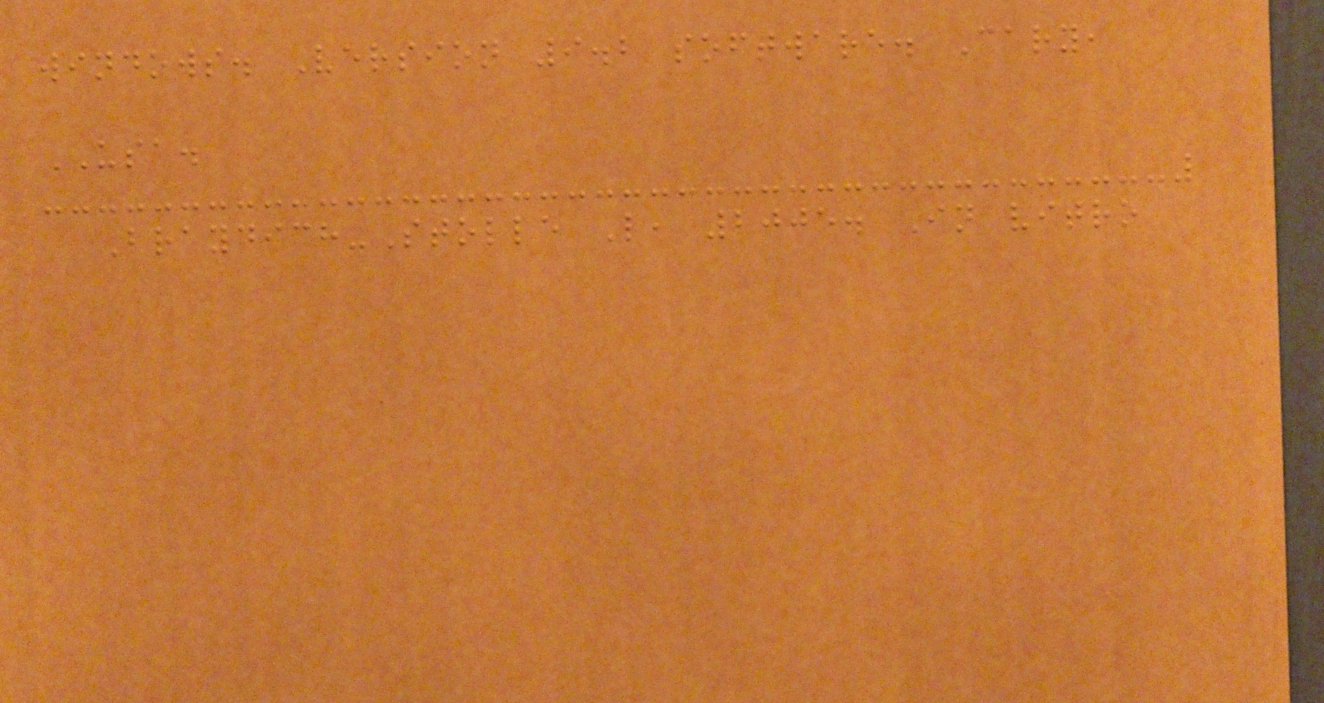windows. Version 9.2 software. Cary,
USA.
Braydich-Stolle L, 2005. In vitro
